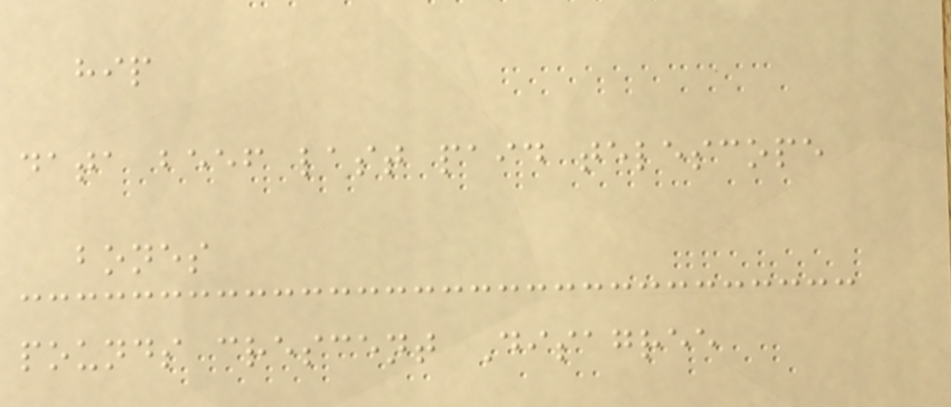hip
data beef last paid telescope
bones
pounds crescent Disagree
